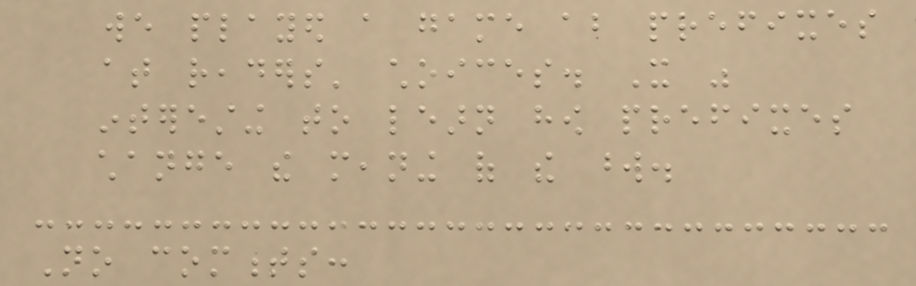we played a game about prefixes
at readers' choices. It was
interesting to learn how prefixes
change the meaning of the word.
No comments:
